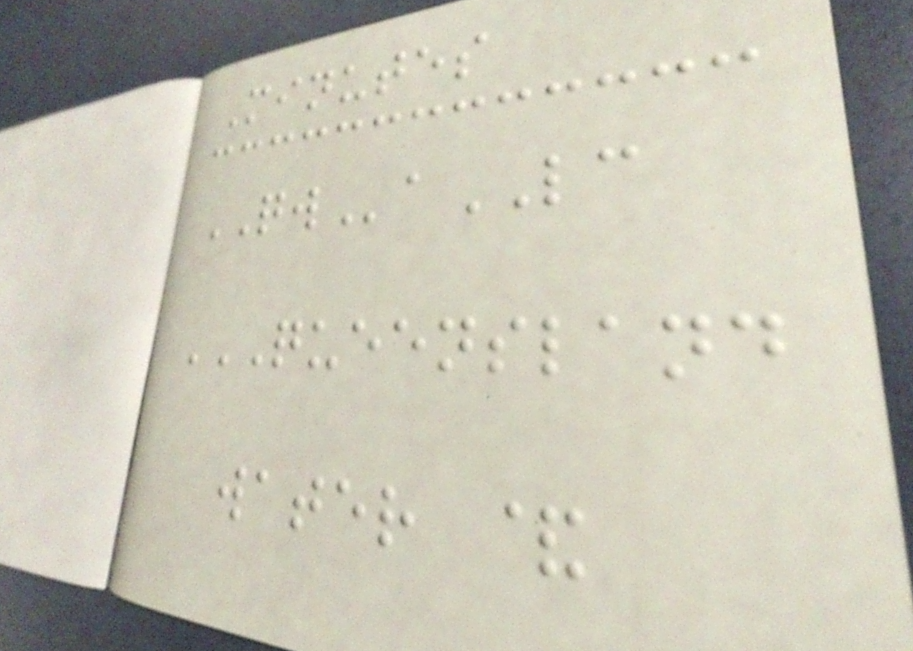Minutes
QWaLC
QUEENSLAND
WATER &
